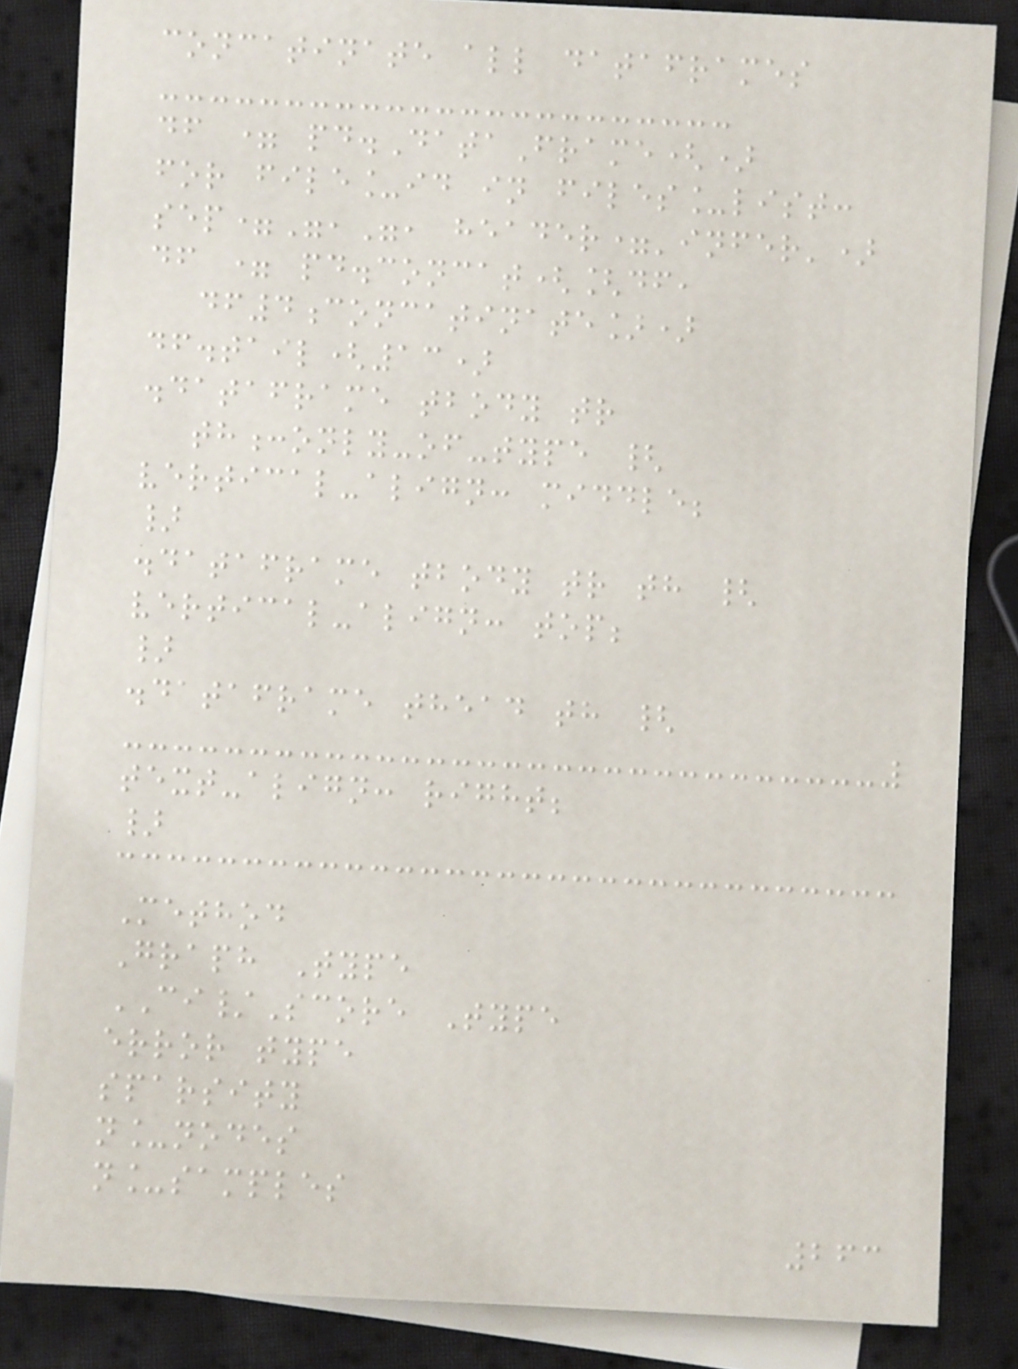concatinate all dataframes
df = pd.DataFrame()
for file_id in files_list:
sep=",", header='infer')
df = pd.concat([df,
df4concatinate])
df.tail(13)
.dataframe tbody tr
th:only-of-type {
vertical-align: middle;
}
.dataframe tbody tr th {
vertical-align: top;
}
.dataframe thead th {
text-align: right;
}
Method
Graph Type
CI/Score Type
error type
sparsity
n_nodes
n_samples
263
